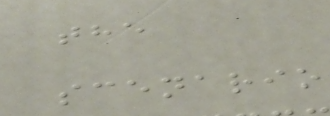the
scenario
